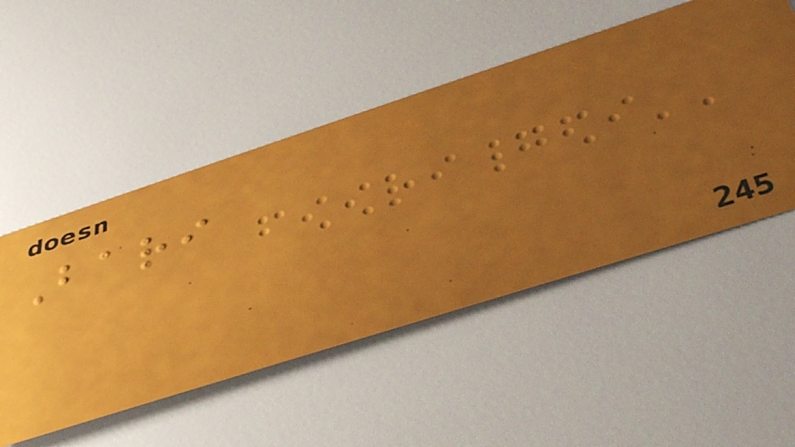Bari
